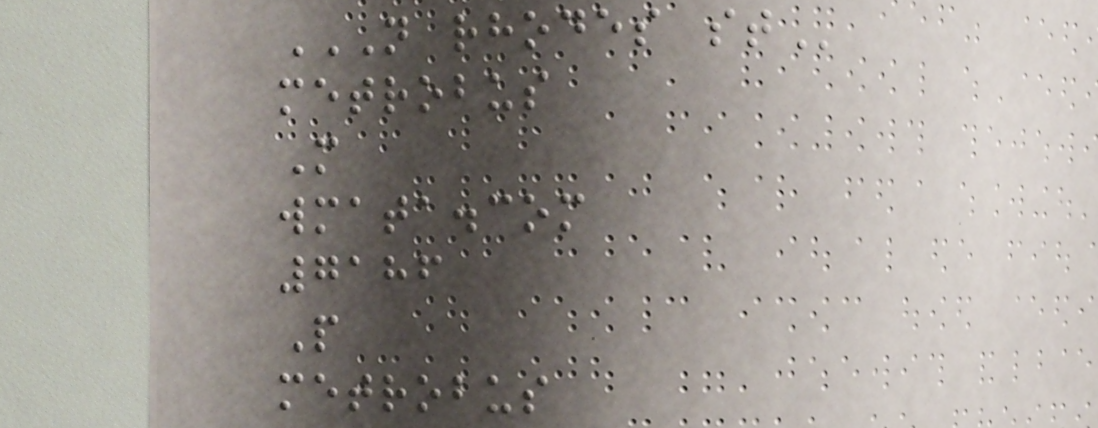N RHODES ST
metrobus
M
wmata.com
7186
P
metrobus
